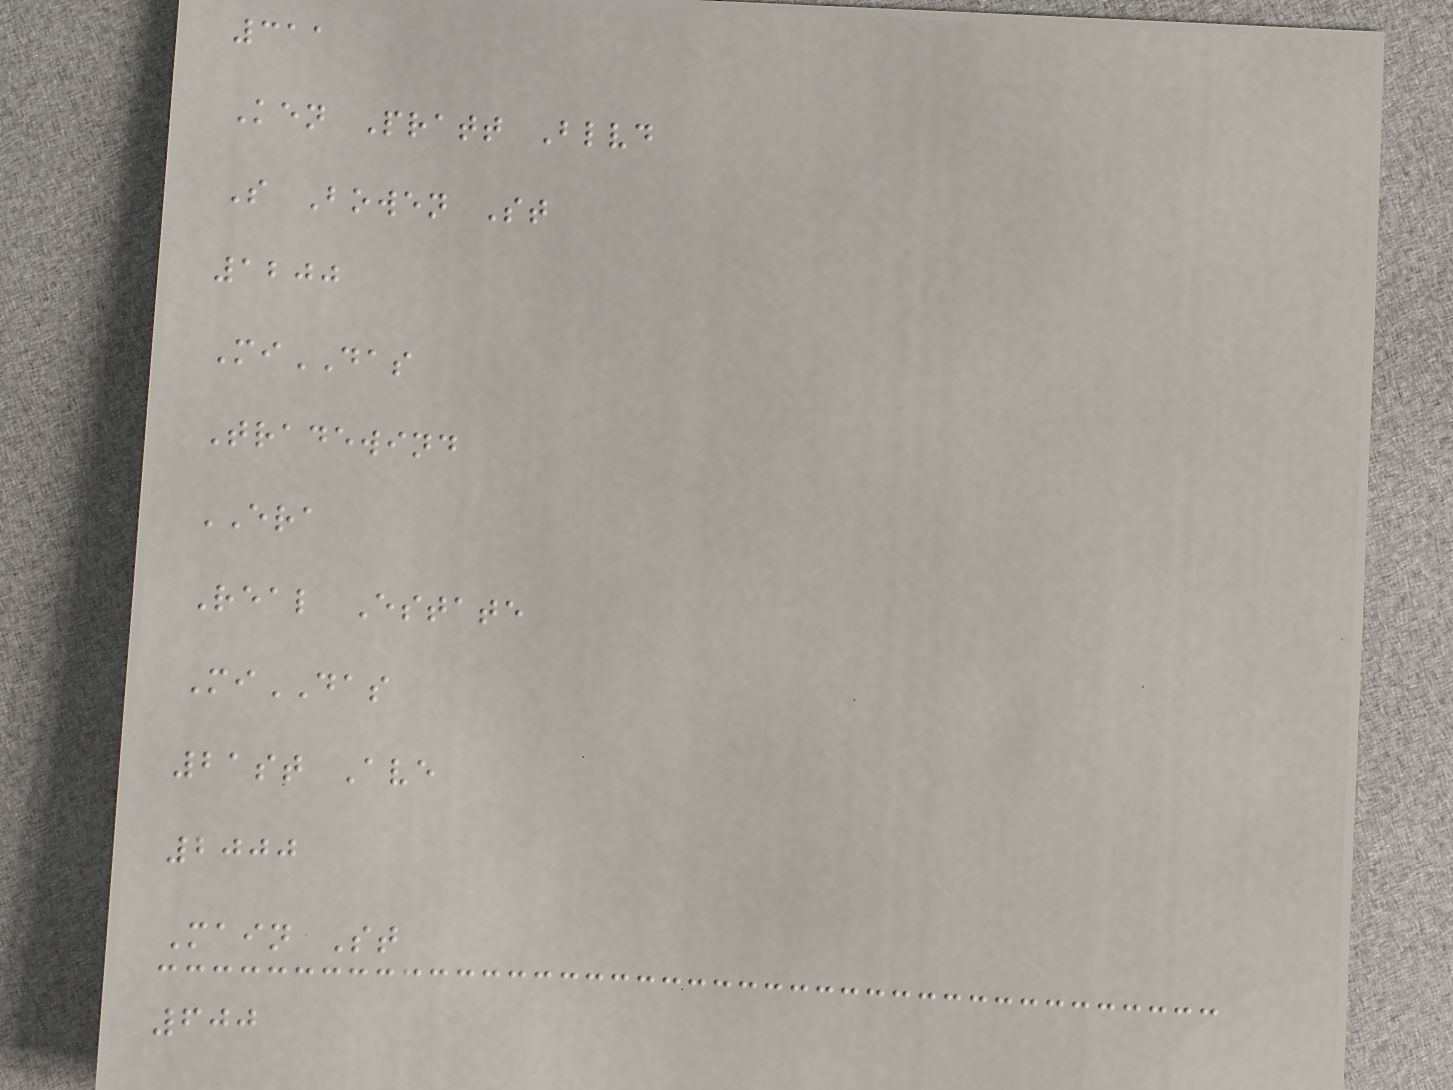311
Ken Pratt Blvd
S Bowen St
1200
MiDAS
Tradewind
ERA
Real Estate
MiDAS
21st Ave
2000
Main St
600
